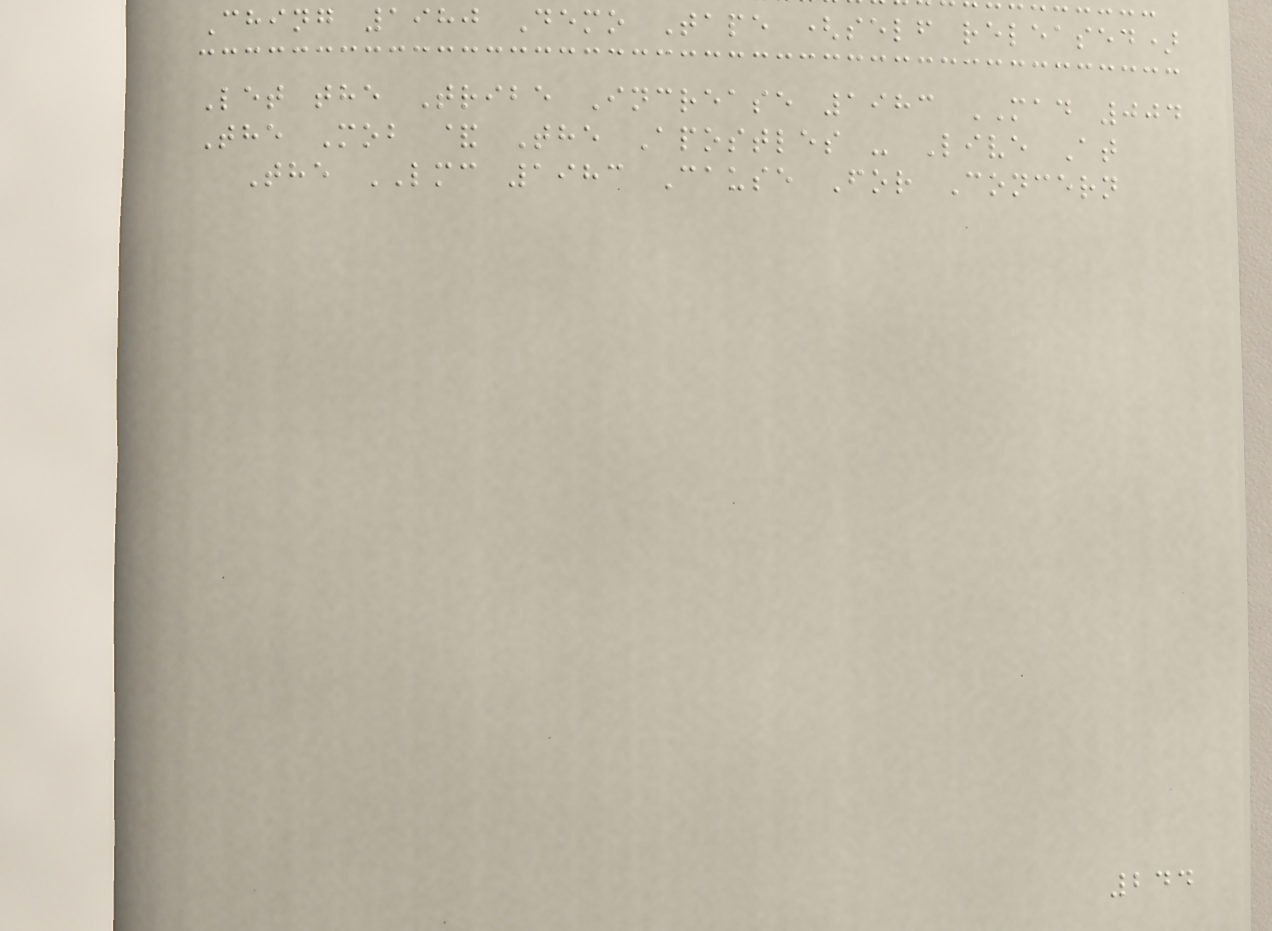Ching 1980 Demo Tape (self released)
Let the Tribe Increase 1983 MAD 004
The Mob & The Apostles - Live At
The LMC 1983 Cause For Concern
244
